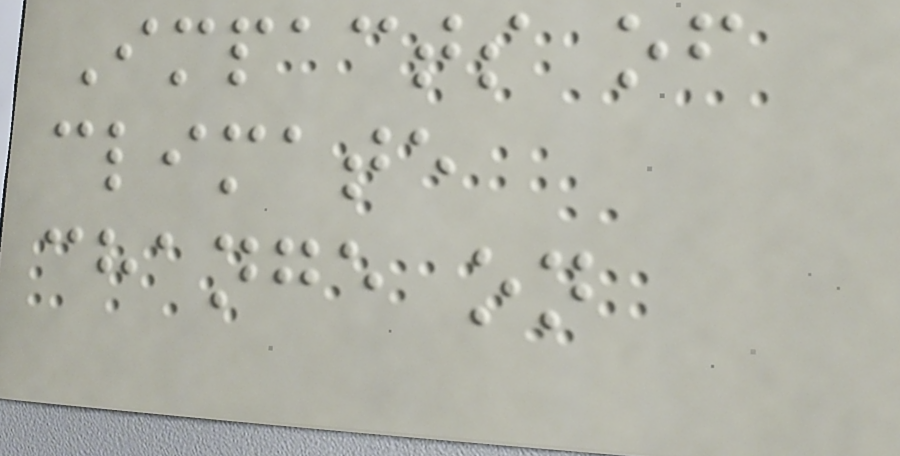Impacts of
climate
change on
